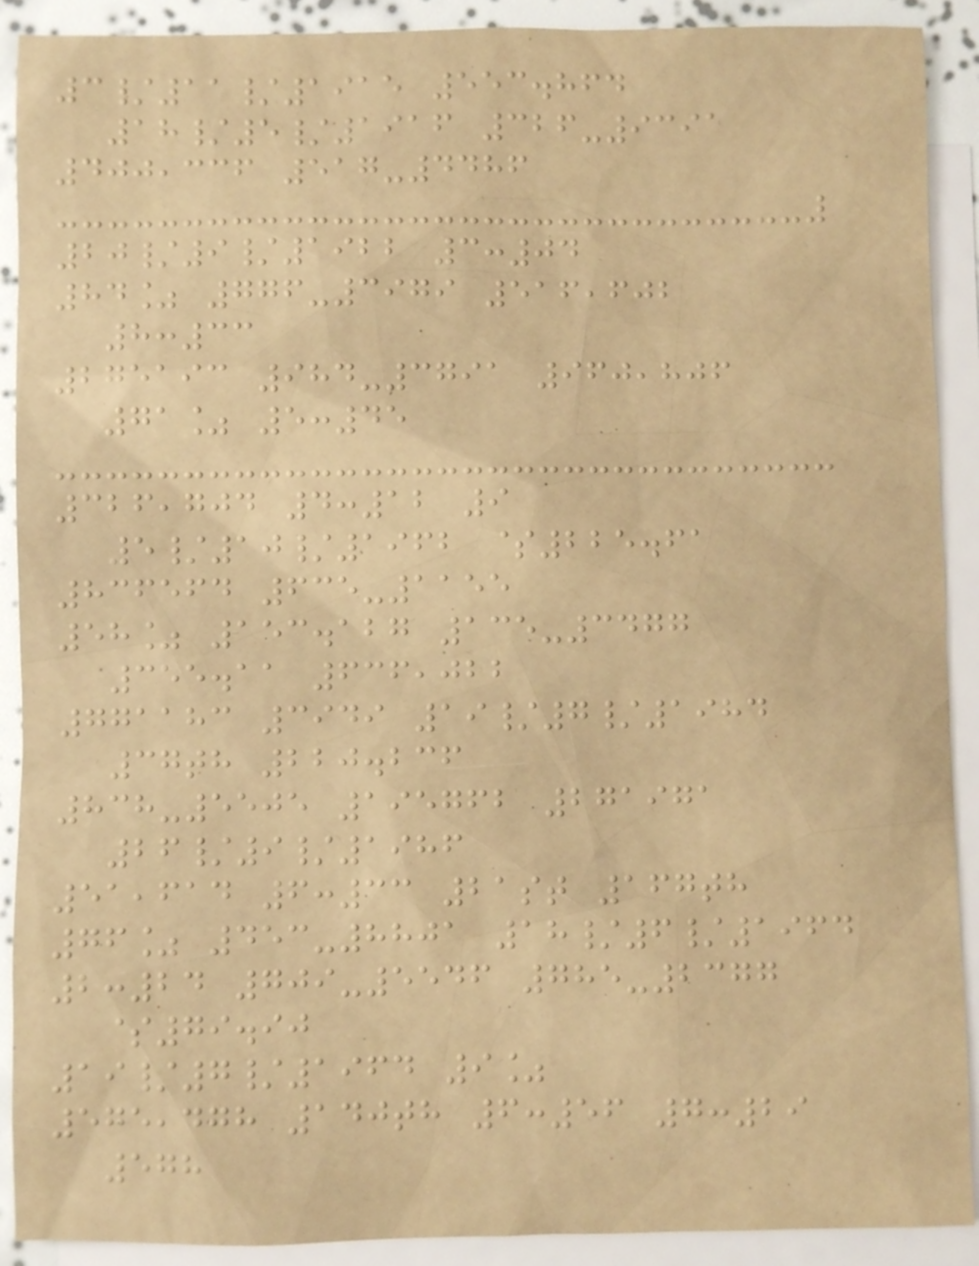3/11/1915 553.864
18/5/1916 326-9391
400,336 517-4486
20/9/1922 3:04
84% 776-3979 516,602
8:33
275193 984-3791 960,806
71% 5:45
326,704 4:12 9
5/10/1962 $225.61
836564 635-1155
58% 153.127 135-3477
355.11 636,022
771183 3949 19/7/1984
37th 220.236
838-5505 195762 271971
26/9/1986
51,614 6:33 21st 167th
76% 453-8801 18/6/1964
2:24 709-5546 785-2377
$79.90
19/7/1964 9%
575,478 140th 6:56 7:29
578
